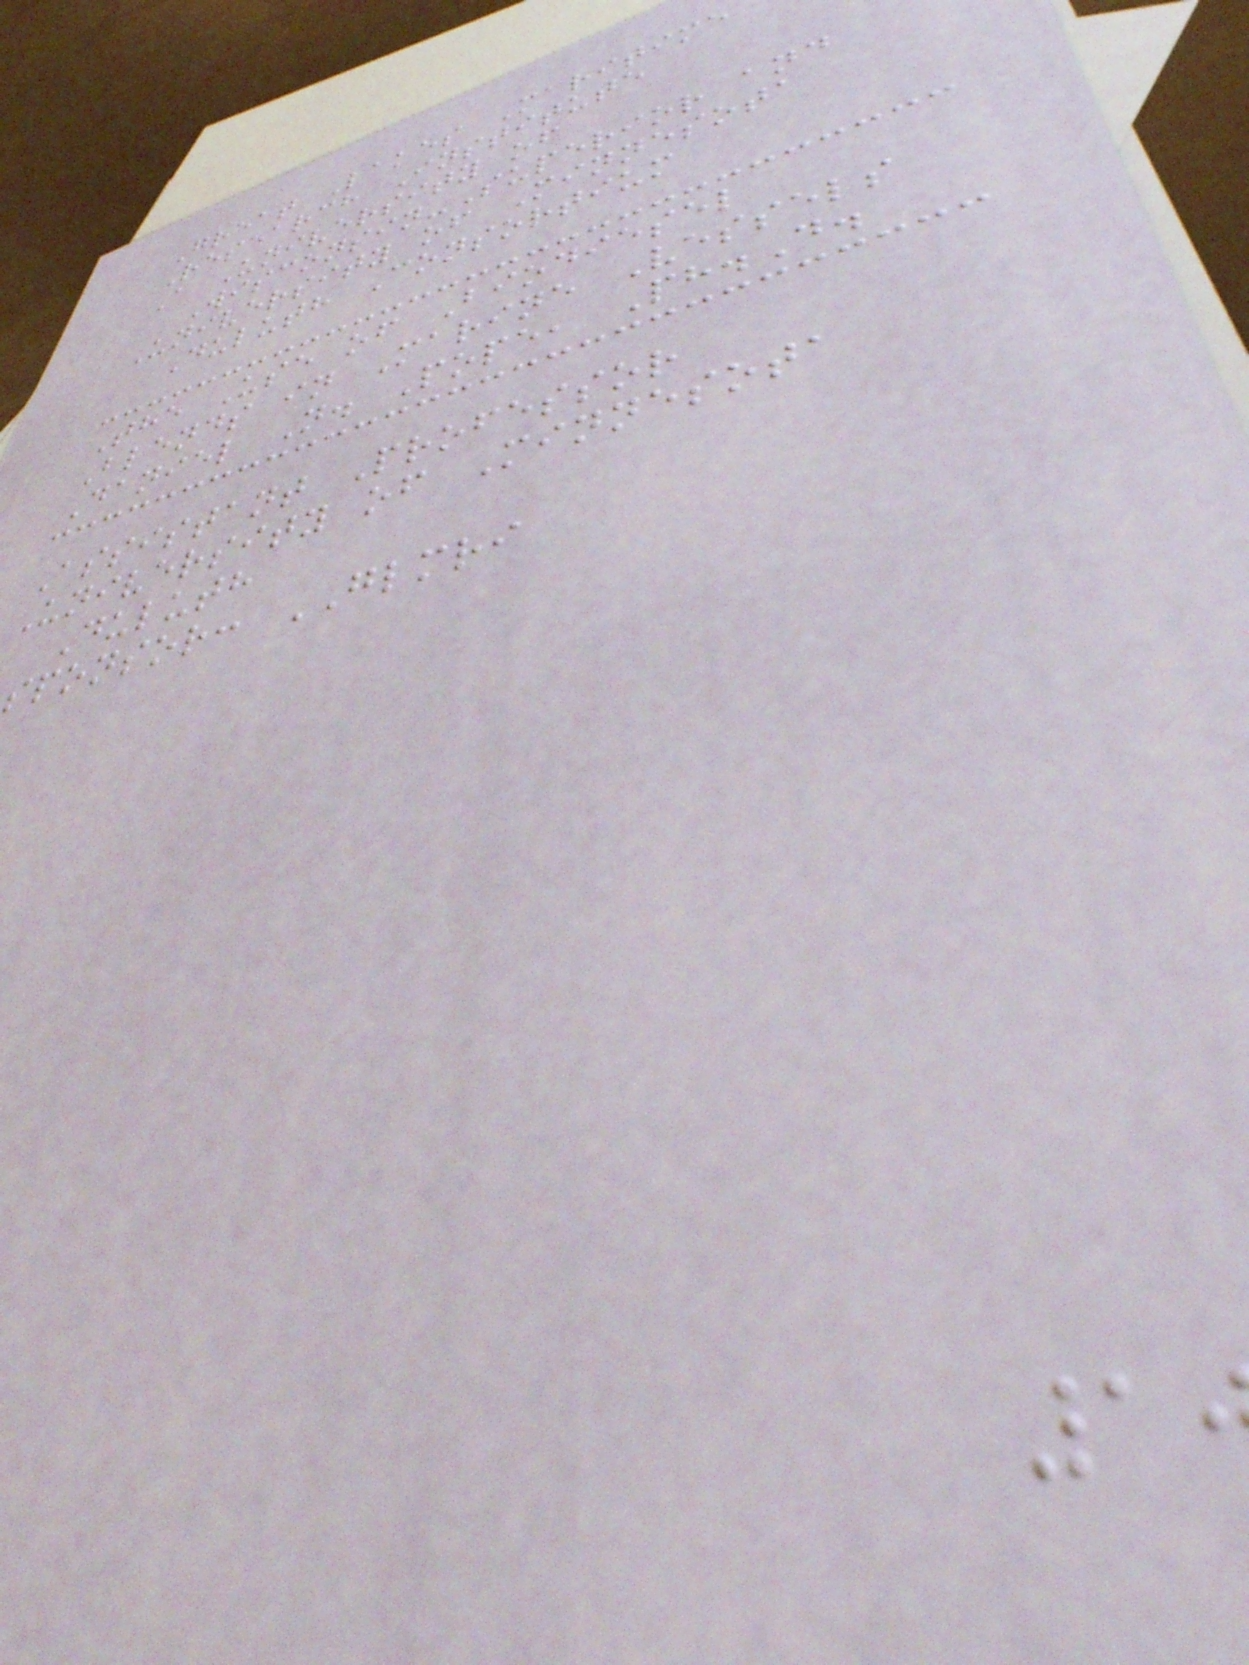Great Lakes Maritime
Research Institute
A University of
Wisconsin-Superior and
University of Minnesota
Duluth Consortium
The Use of Biodiesel
Blends in Marine Vessels
Daniel N. Pope, Ph.D.
Assistant Professor
University of Minnesota
Duluth
sponsor: GLMRI
